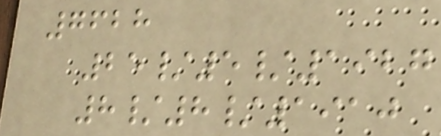7628
25/5/1927
8/8/1910
